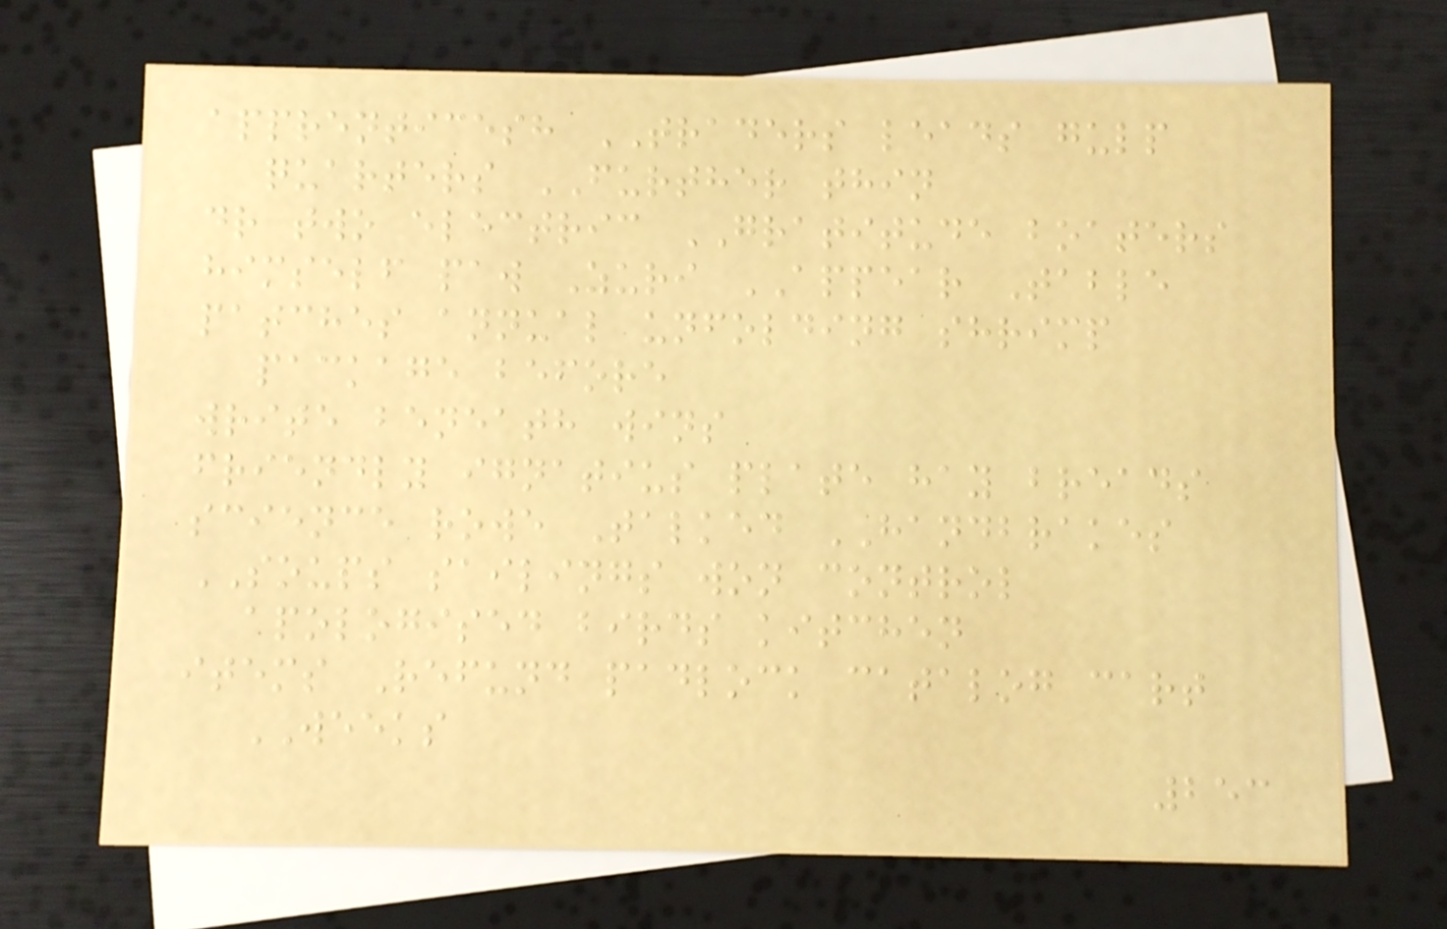apprenticesh TRADERS leads gulp
quarters FURTHER thin
dr two electric GRATITUDE boaters
himself paw Zuri APPEAR Table
patches annual unfolding shrimp
package before
write beneath wins
friendly ignatius plate hay breads
science rowe Talked HANDBRAKES
SOUPS sailings won control
apologised birds kitchen
items Refund padlock catalog cart
WEEKS
253
